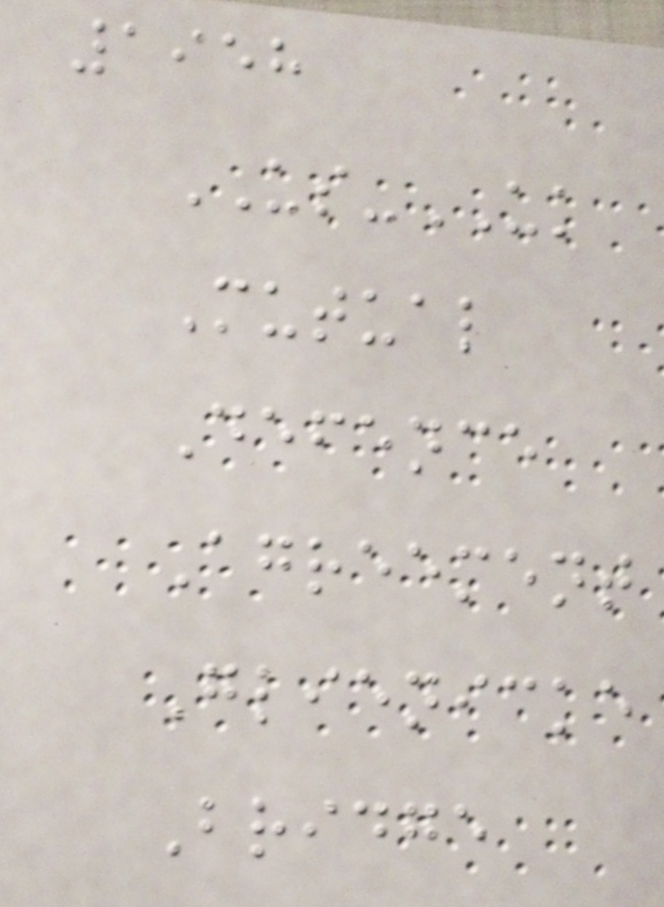1958
US-UK
Mutual
Defence
Agreement
Glienicke
Bridge
